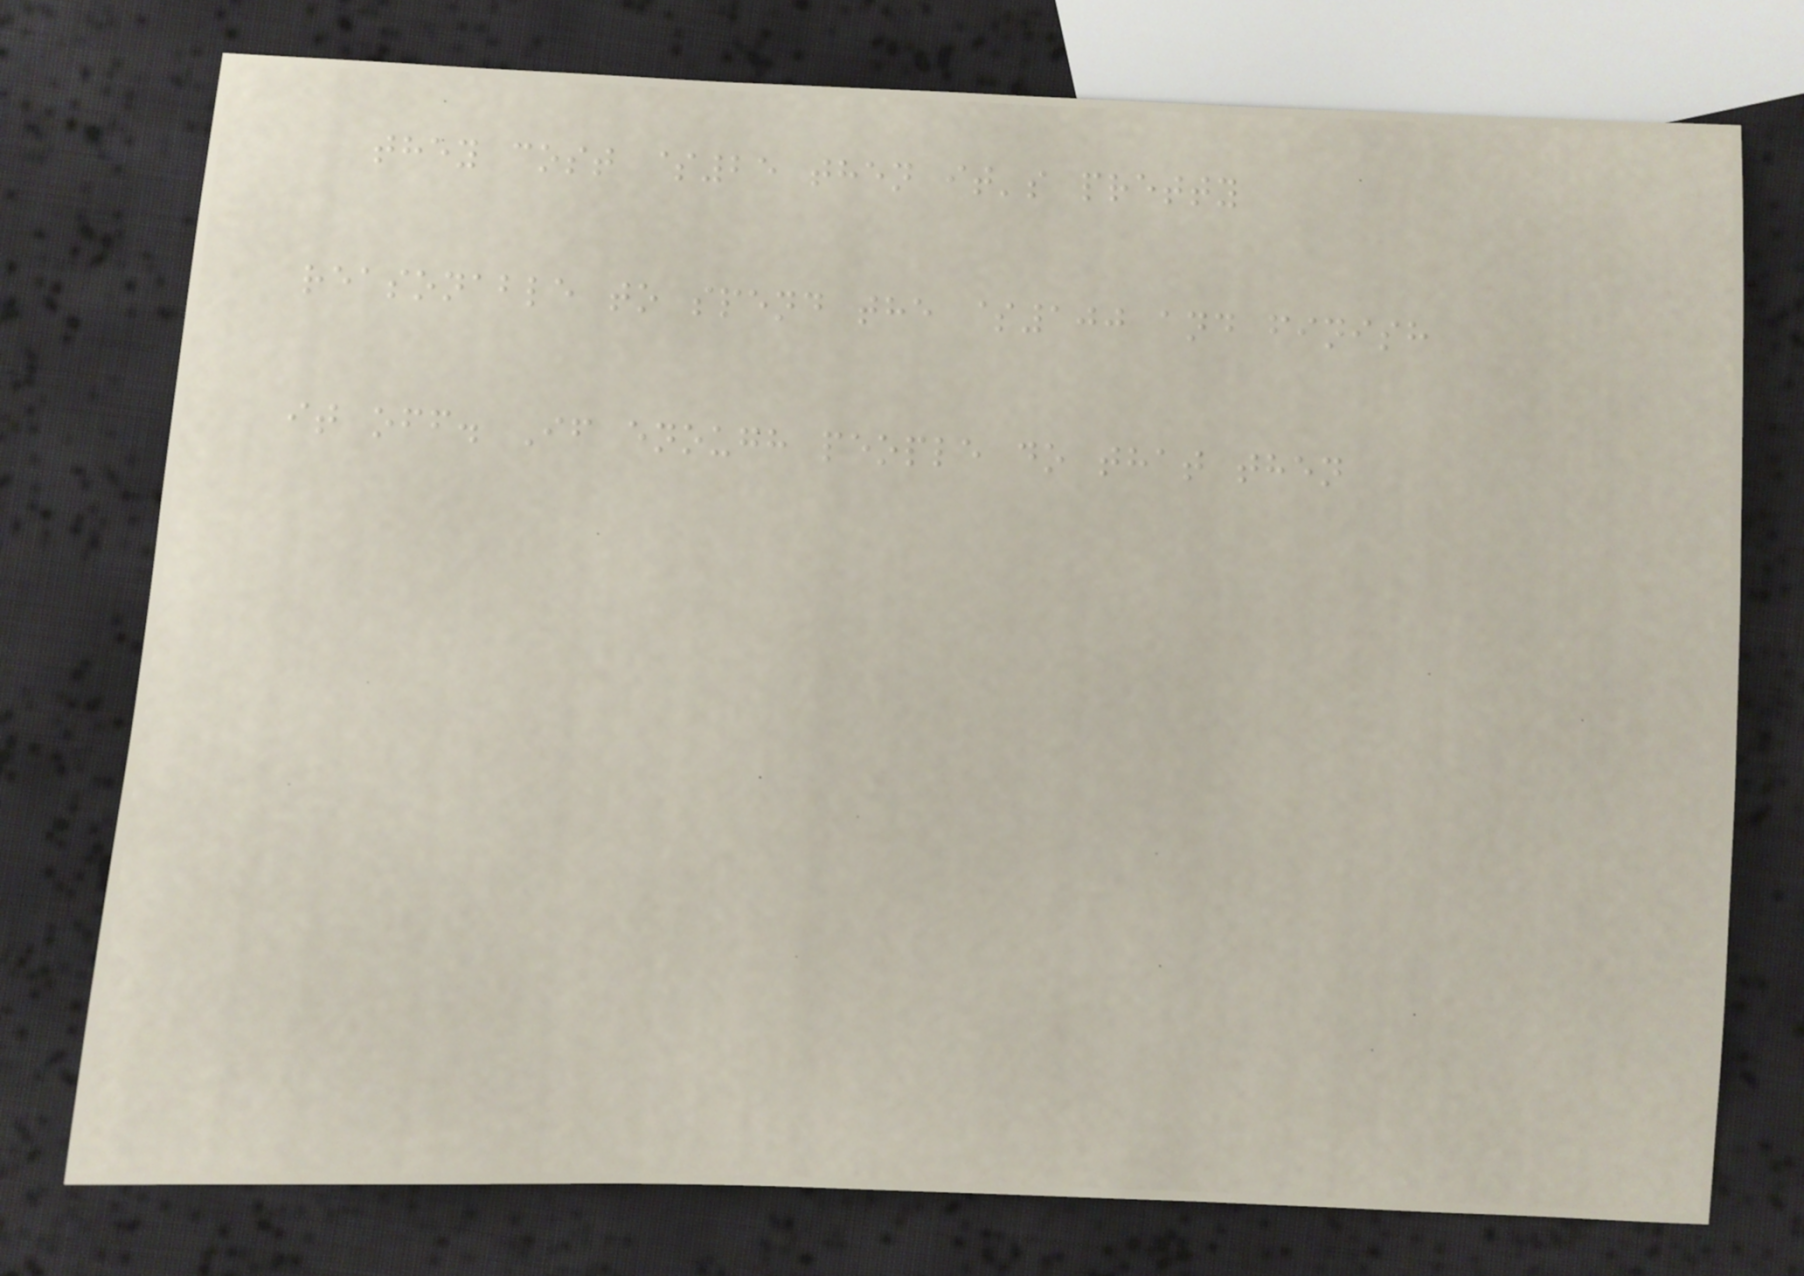they cost $25 then it's pretty
reasonable to spend the $100 and finish
it off. If enough people do that then
